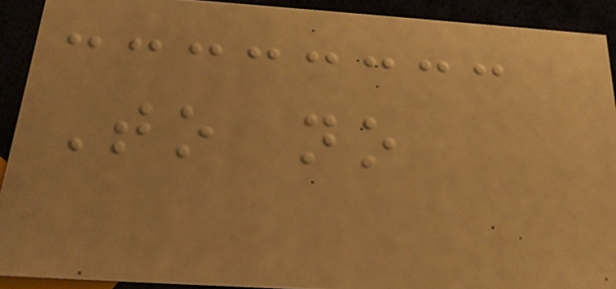To no
